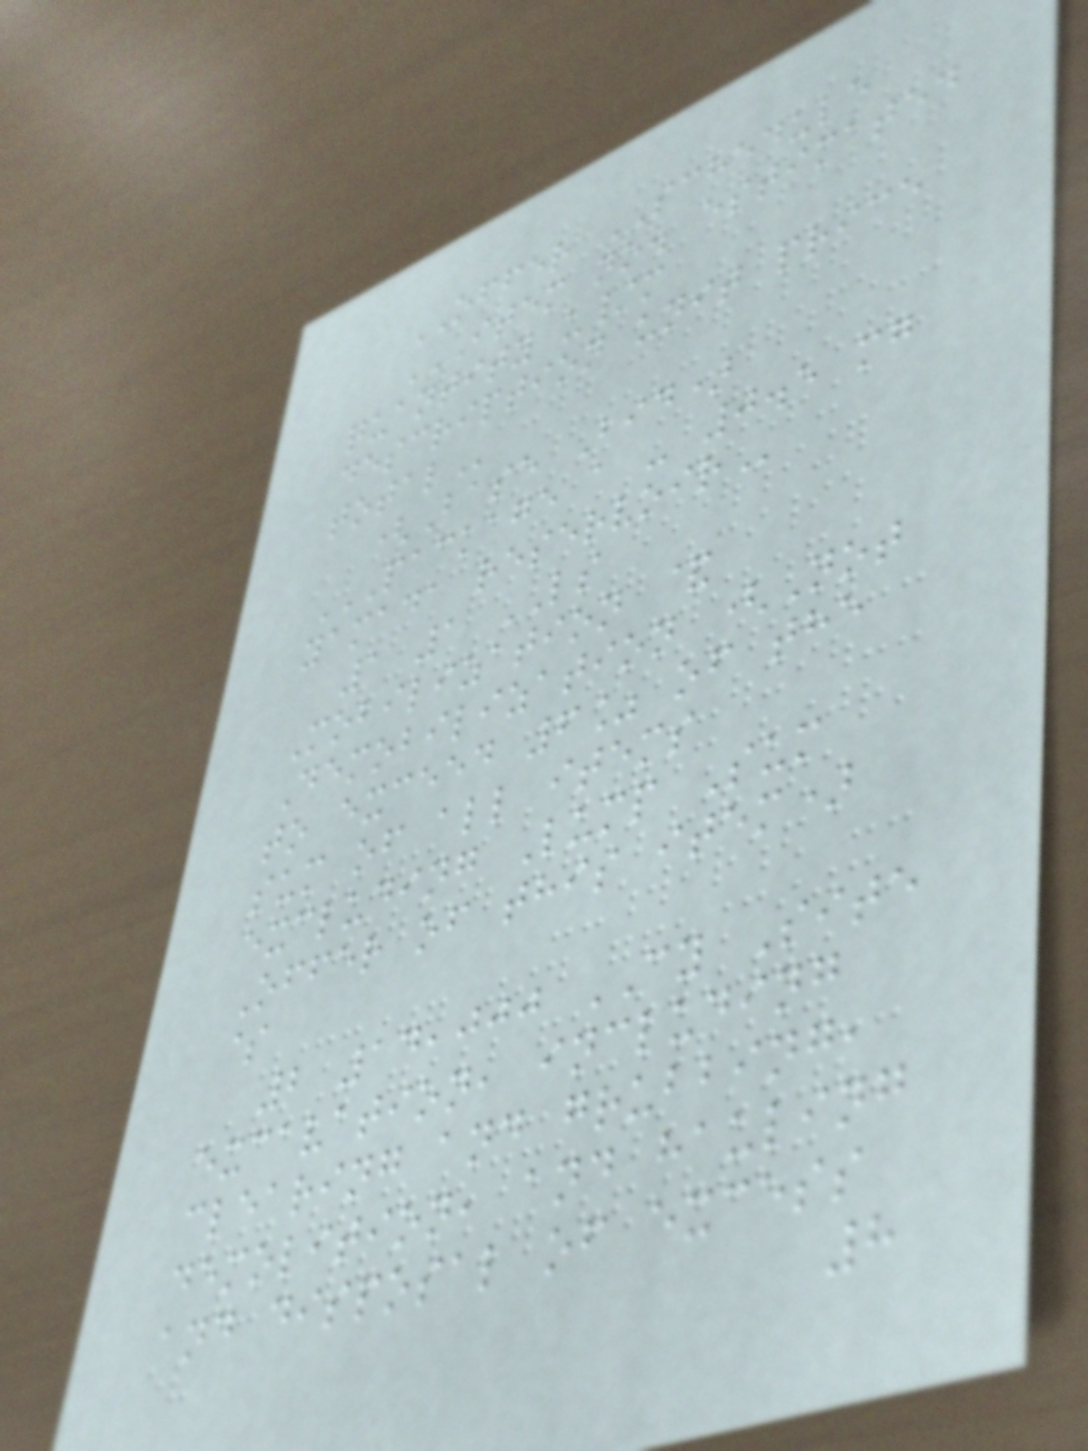OFFER SCHEDULE
ITEM NO. ESTIMATED
QUANTITY U/M
DESCRIPTION UNIT PRICE
TOTAL
(Base Bid)
PACKAGE A - 0.5 MG
YAMADA RESERVOIR
1 1 LS
Mobilization &
Demobilization (Not
to exceed 6% of the
sum of all items
excluding Lump Sum
Offer of this item)
$
2 14,000 CY Site
excavation, including
clearing and grubbing,
demolition, and hauling
and disposal of excess
8
